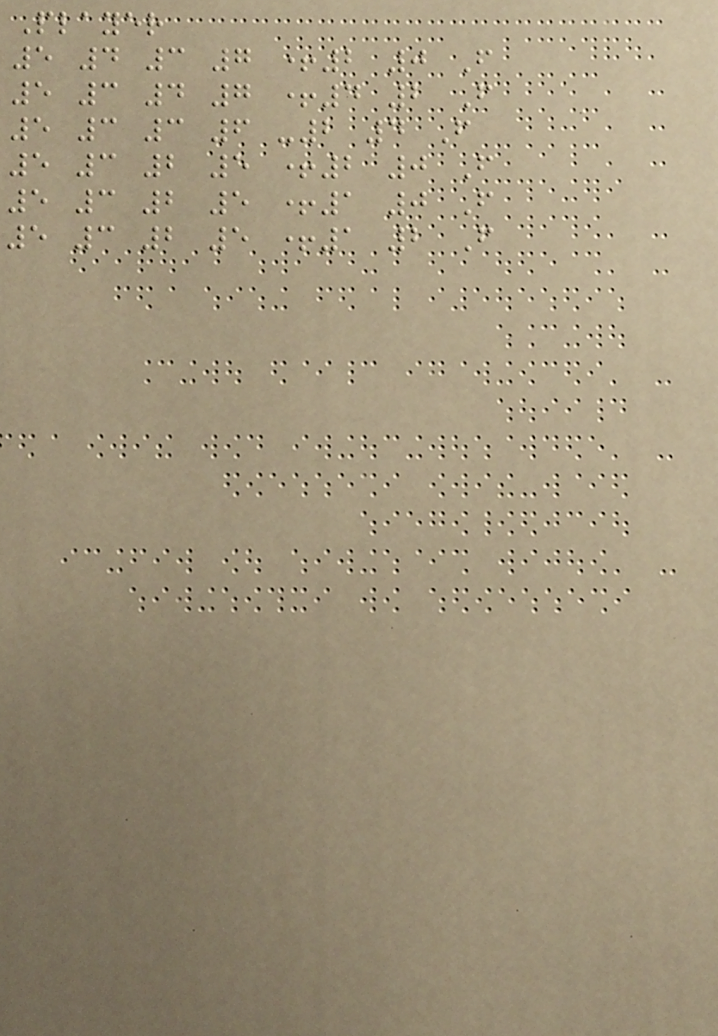Player
5 4 3 7 +2 0 F
5 3 4 7 +4 2 F
5 3 3 6 -2 4 F
5 3 2 5 +2 0 F
5 3 2 5 +1 0 F
5 3 2 5 +1 2 F
